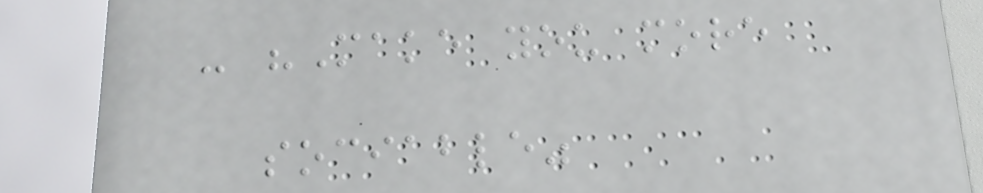- "Make you more
sociable"
